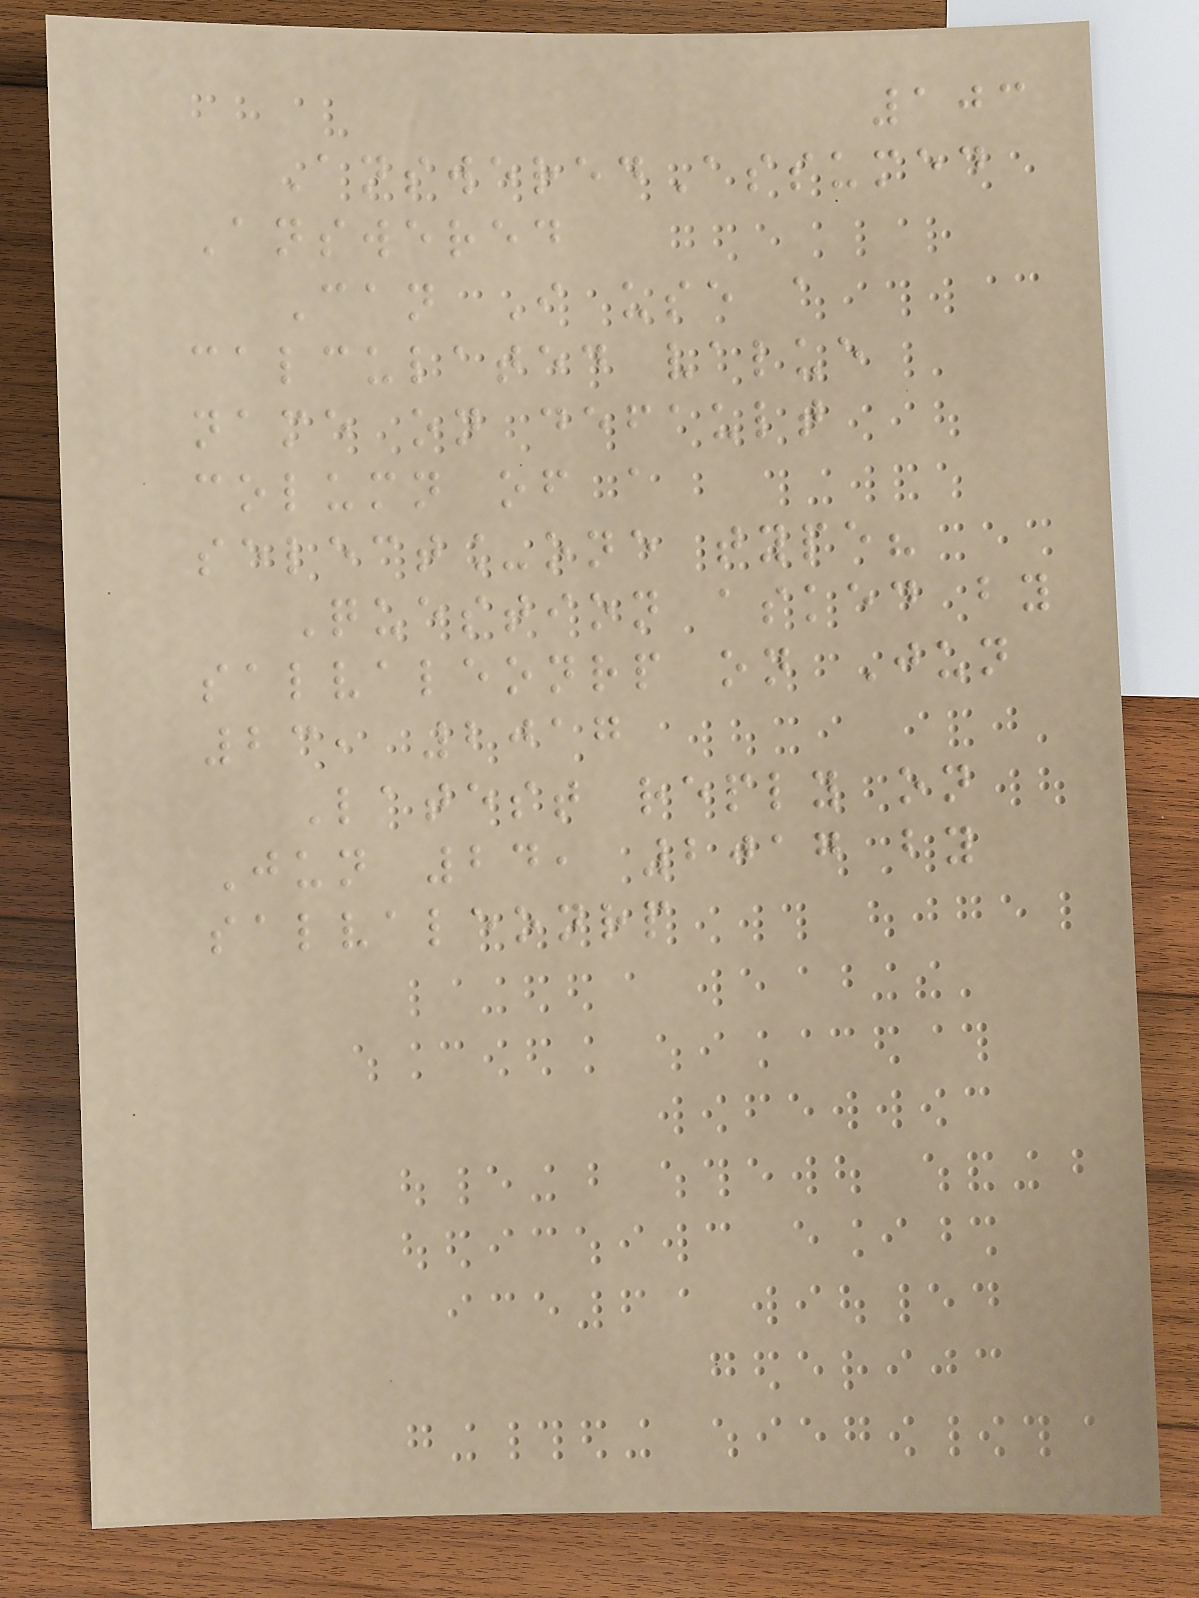103
AnsweredAssumed
Answered
Can I use a
calculated value
name on default
column of a
select_one type?
Question asked by
salvaleonrp on Jun
23, 2017
Latest reply on
Jun 24, 2017 by
salvaleonrp
